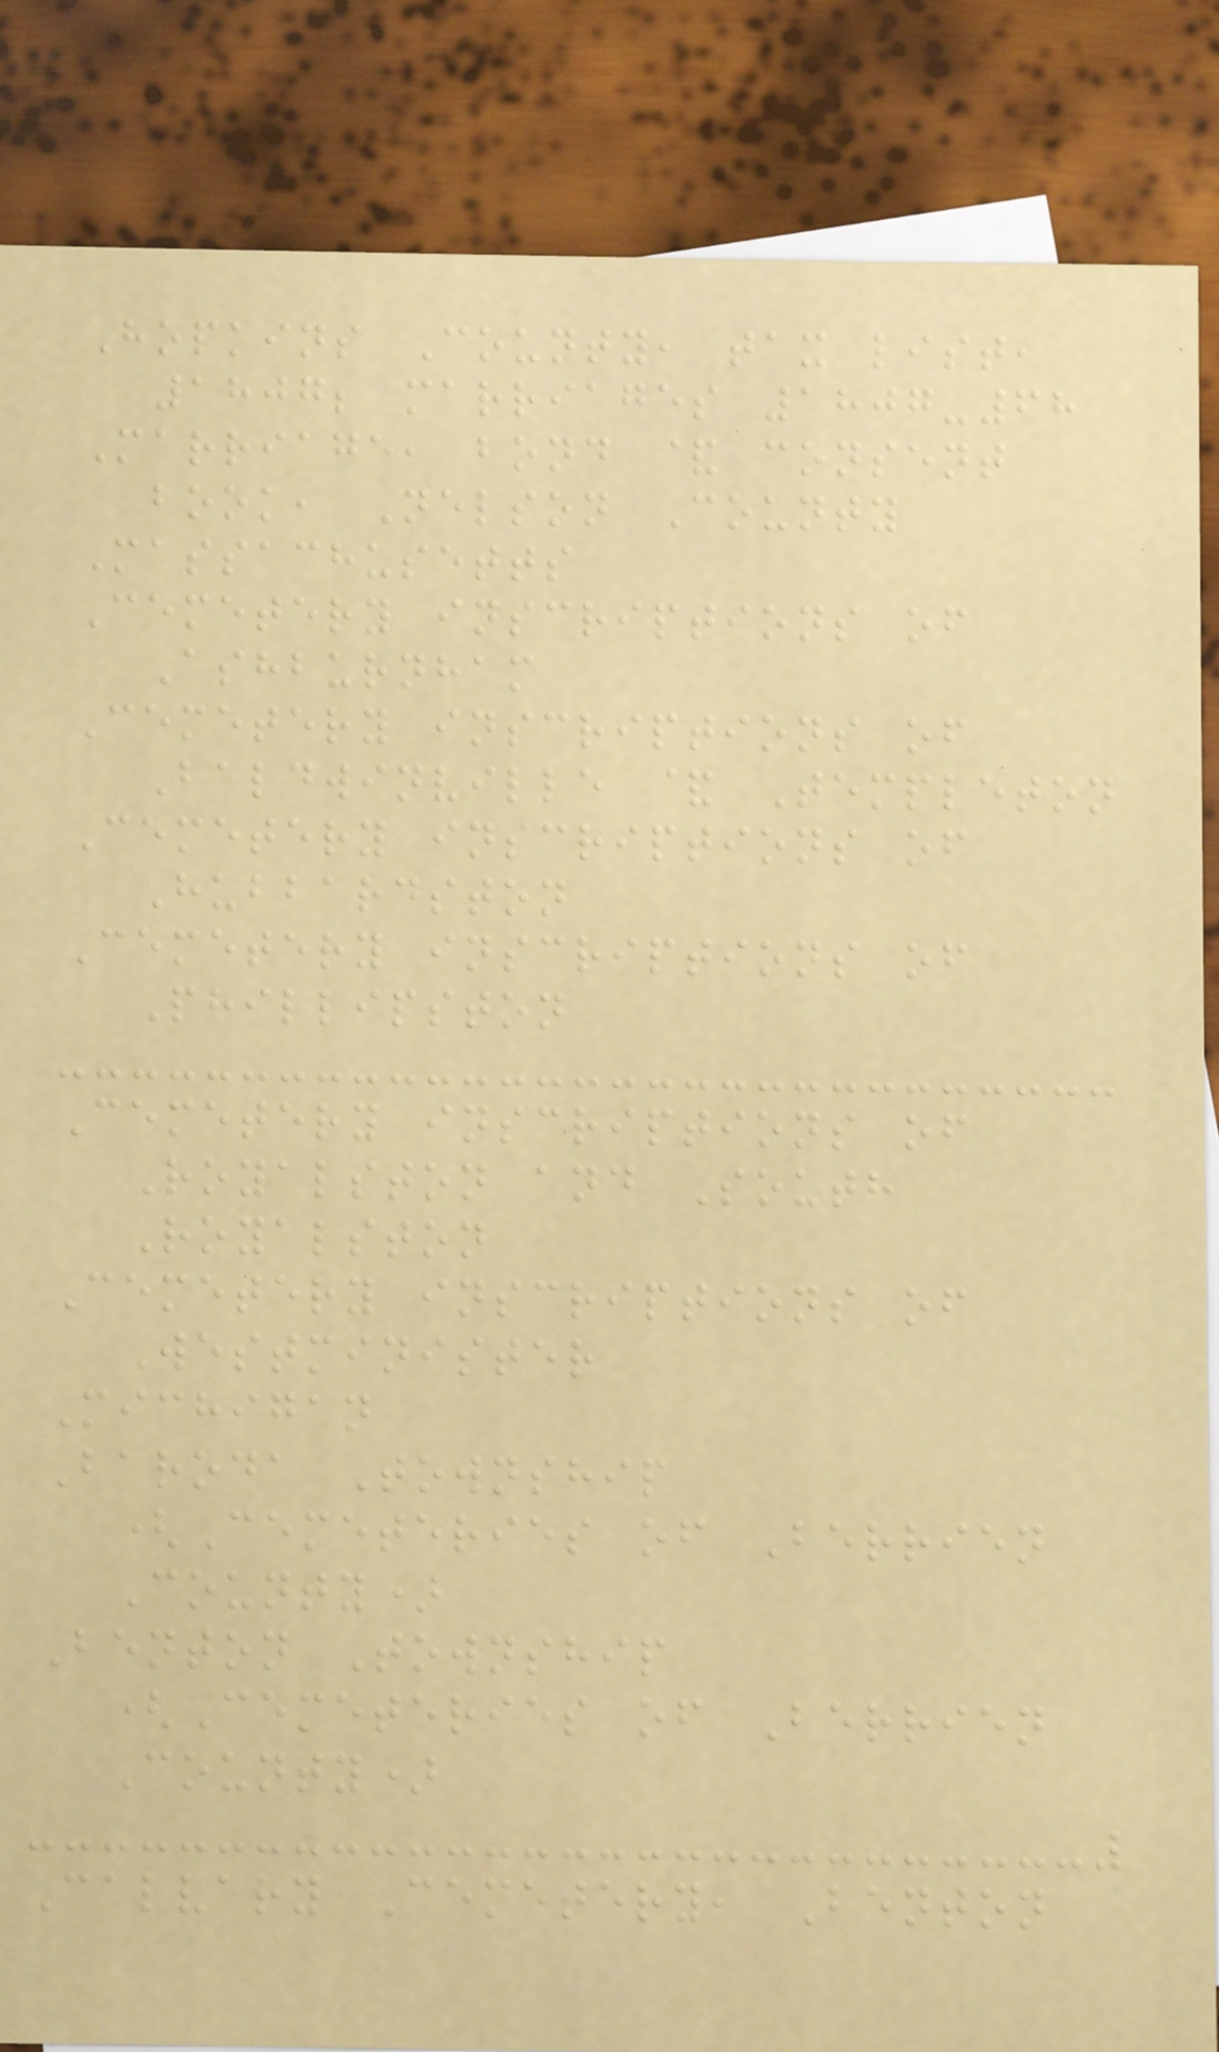Hopkins County, tax list,
1807; marriages 1807-68
Marriage, bond & consent
book, Nelson County
Massachusetts
Cemetery inscriptions of
Ashburnham
Cemetery inscriptions of
Baldwinville & Templeton
Cemetery inscriptions of
Hubbardston
Cemetery inscriptions of
Phillipston
Cemetery inscriptions of
Royalston and South
Royalston
Cemetery inscriptions of
Westminister
Michigan
Baroda Township
(Cemeteries of Berrien
County)
Benton Township
(Cemeteries of Berrien
County)
Calvary Cemetery, Benton
